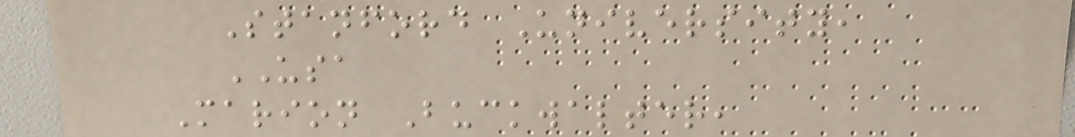Stanford University,
USA
Marion Buckwalter,
